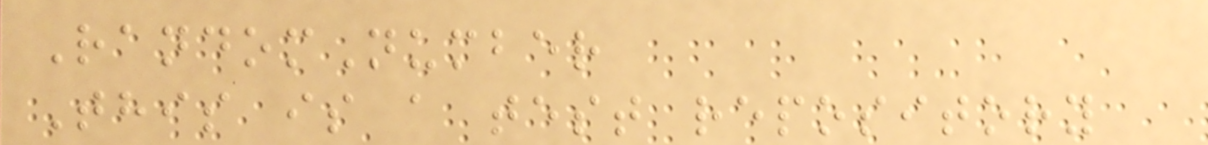RandomNumber
This is a test repository
